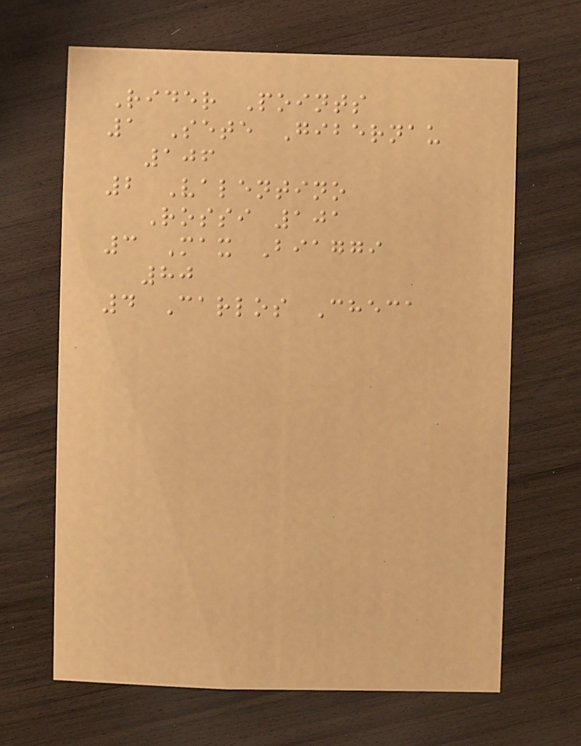Rider Points
1 Sete Gibernau
106
2 Valentino
Rossi 101
3 Max Biaggi
80
4 Carlos Checa
